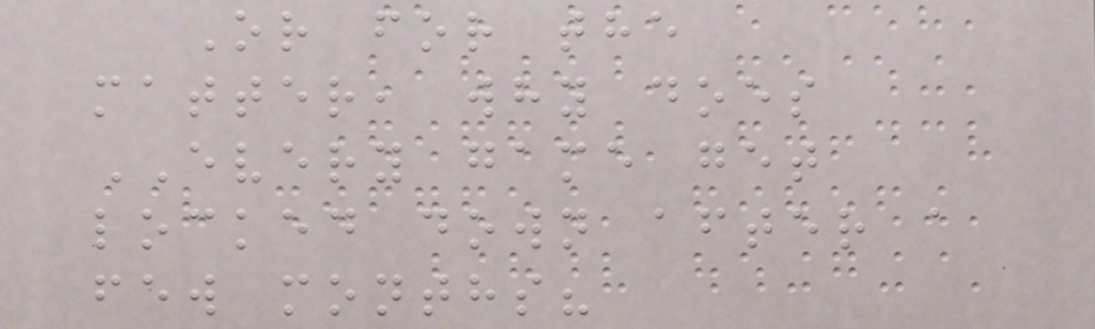Or for the
matter, why does
EVERY game get
locked down after a
few months?
